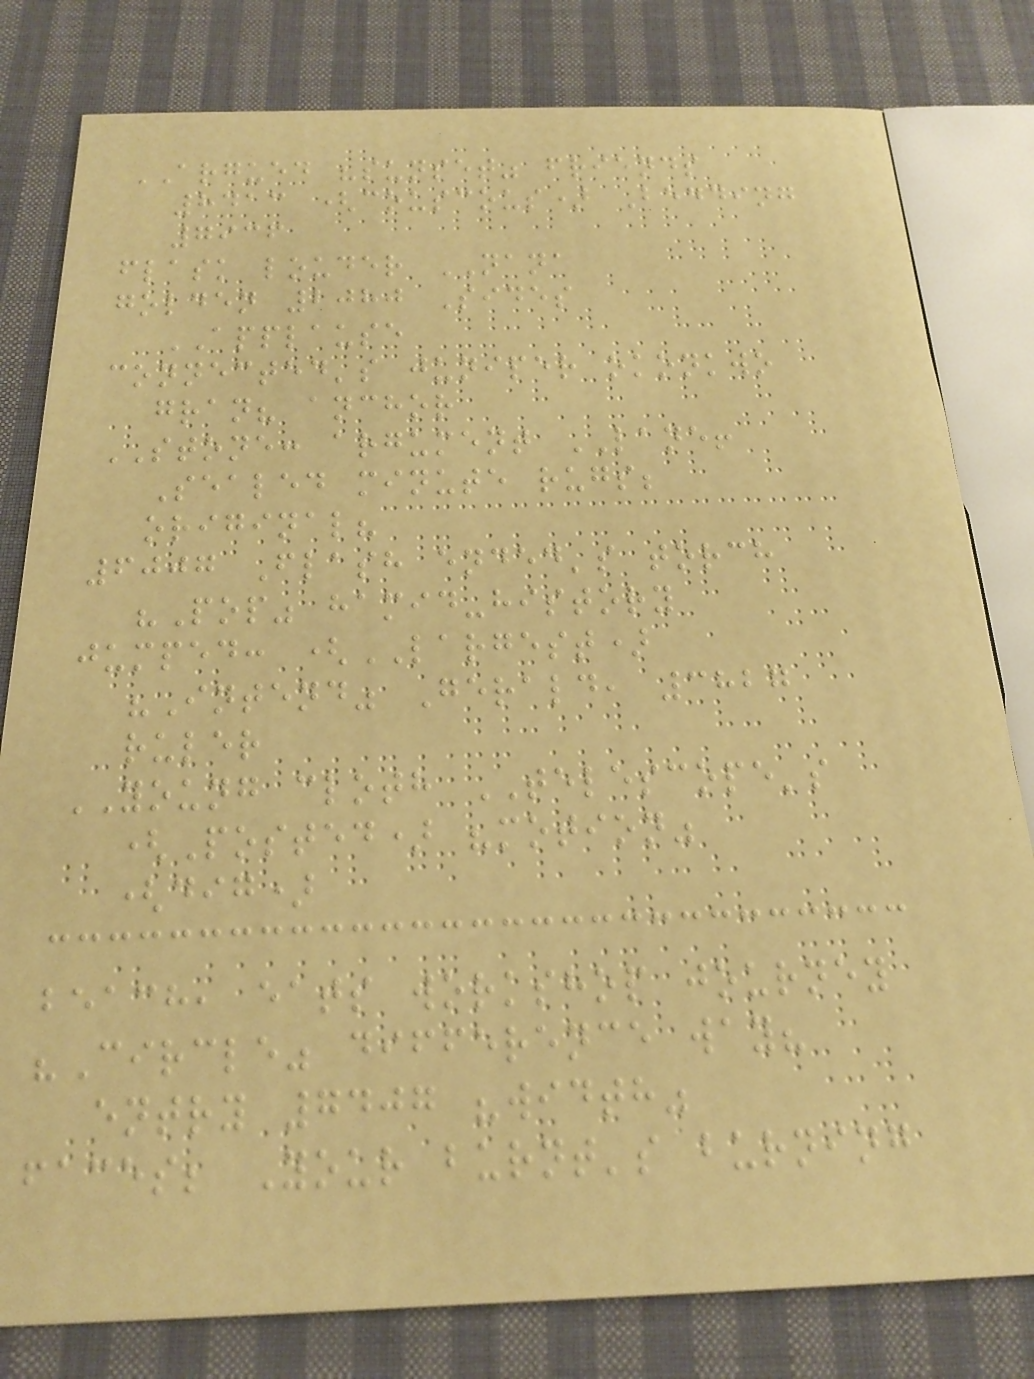ARGUED "sunset" friends
8413 (couscous) Bedding
7936
flask louder NANA
golden 2080 Sides
APPLAUSE
connected's juniper okonkwo
gran? anchor
STONE: argument LANE!
Sealed minute rugs;
original?
6007 Flash ended's torch
"Pop" hamid-history
jumped: (LARGEST)
"Intend" Gerald, 3827
ruler
YOUNG cloth TELESCOPE's
(Posted) "motion"
(dig)
beach, eats workshop journey
"Circle" difference way?
entry 7407 "width"
faces; Your burnt's burning
